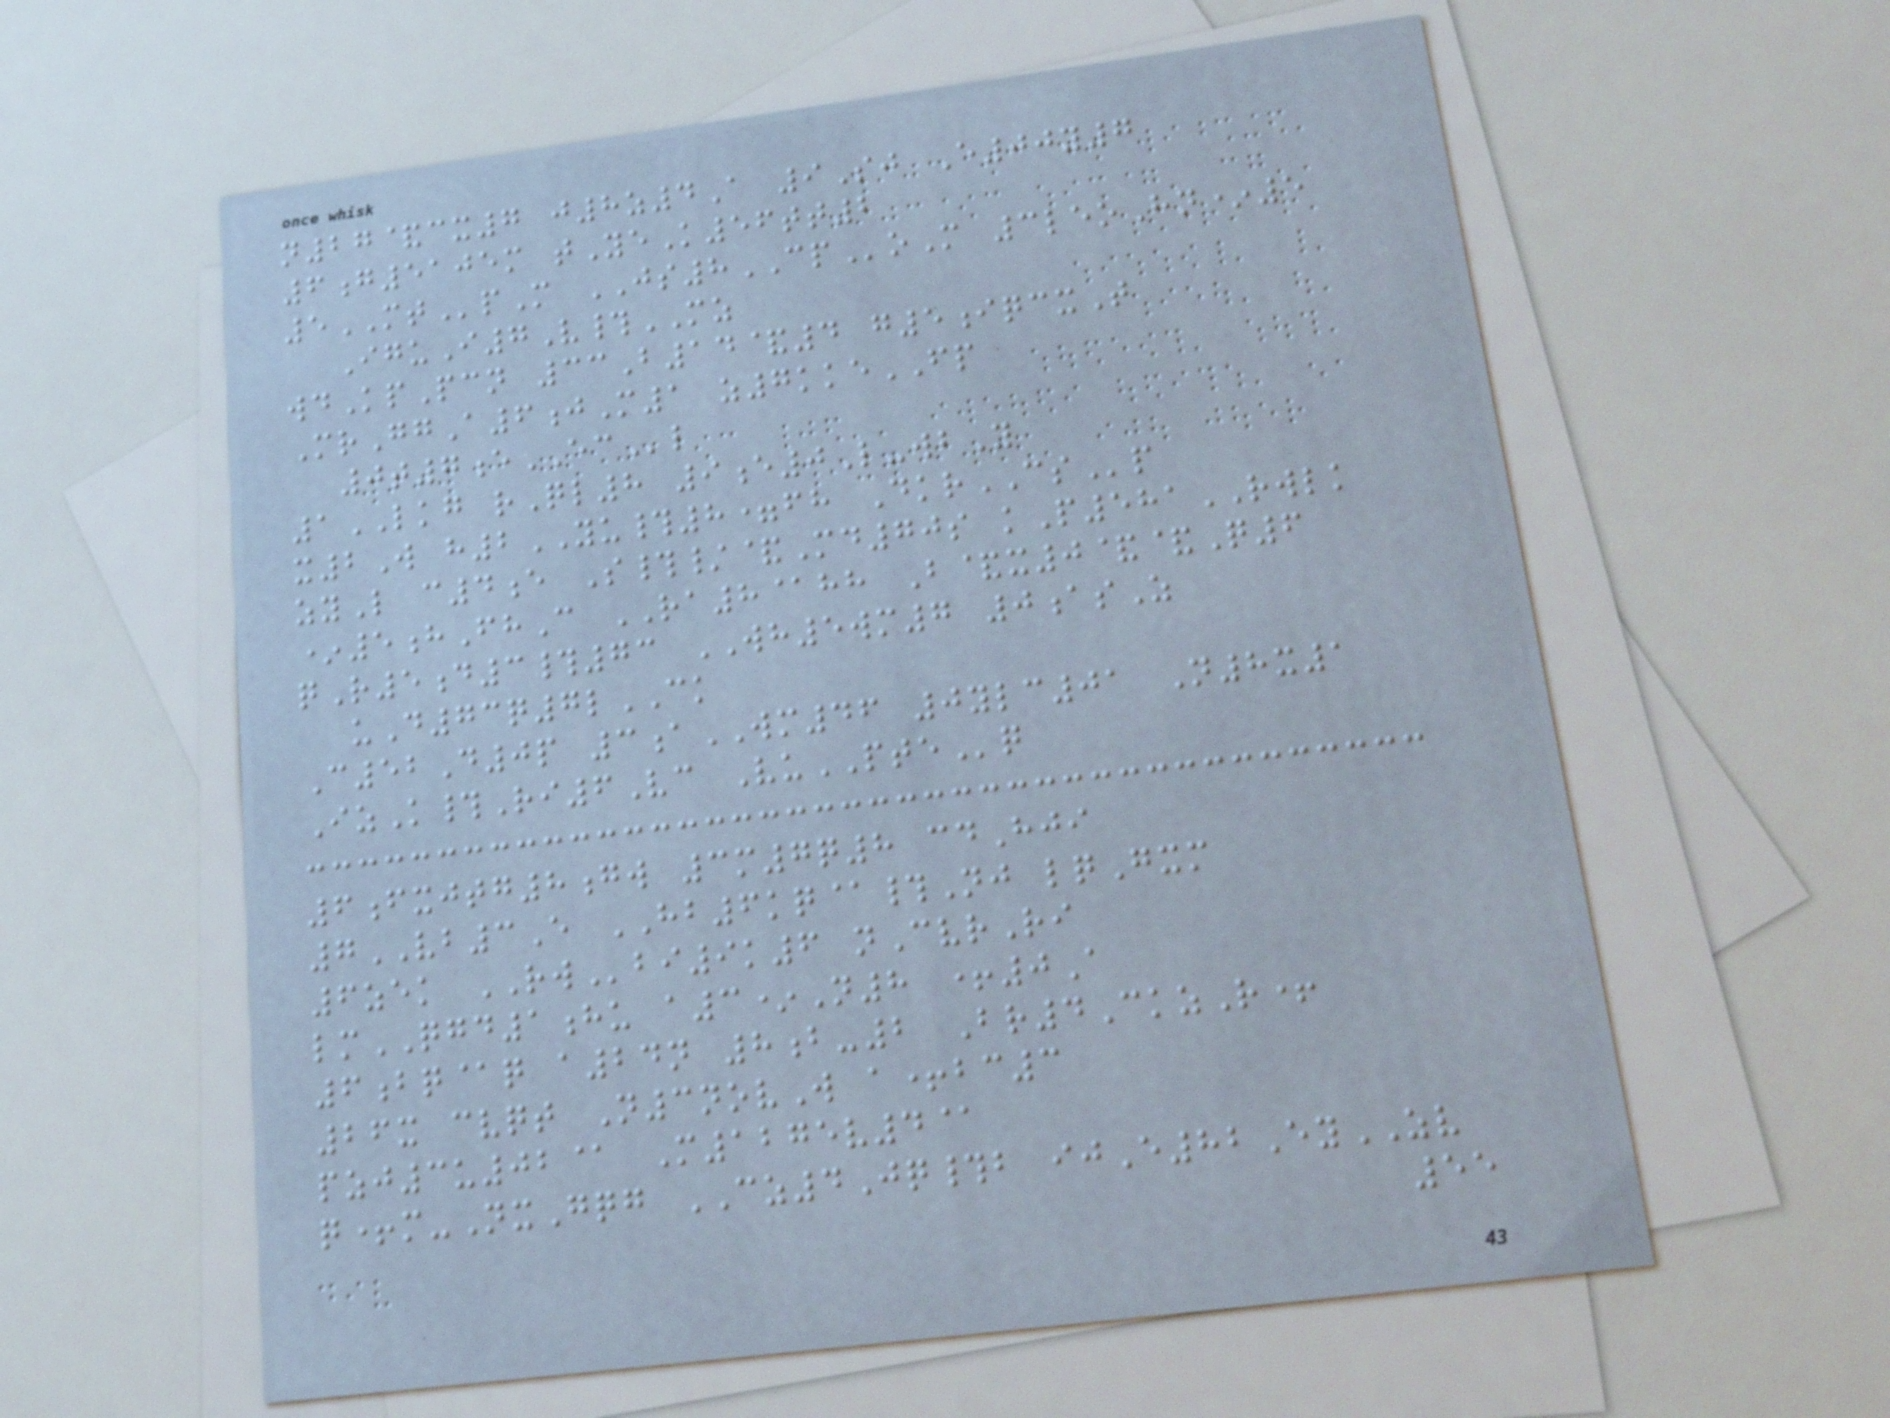n27&cx7 j8z4A 9Sj E00y7
6g5105m tYeK56tt2
5MTpM JS8CPoM 3leoHn*5
IguI7V#MZ
wdKpPcn 33B14&4 g5iqcxT
MrGgA6jM1 z7kkeFP
0t7eECl
1LKG rQl8 9e0L-wbY
x2W h2YU#8=fh DkrCSp
zyL c4e S#/&Md70s kP581RWLK
*5hFhC RA8@hh B&x0&&Q6
qR5d3#73 WH5wm7 0asZ
uD73q7lCK
C52D0p 3aWM46 0ylc01 N8x1
IzK#Ri6Vc VuPTEq
6fxjtg8gw 3m7q8 cdHji
7VB3E HB6kq@#Nj lqGxm
6zek RWbi9k6 nCvrRi
lmQGD1hu a3*N8 +0A
6bq@q a24n 8b-2 Br4CkzR+
26x cvqt N3novW a+bc3
pzj3u02@ M1275v4@
q+m-NxGqg CZ4Jq#b ijE82EyZV
55
